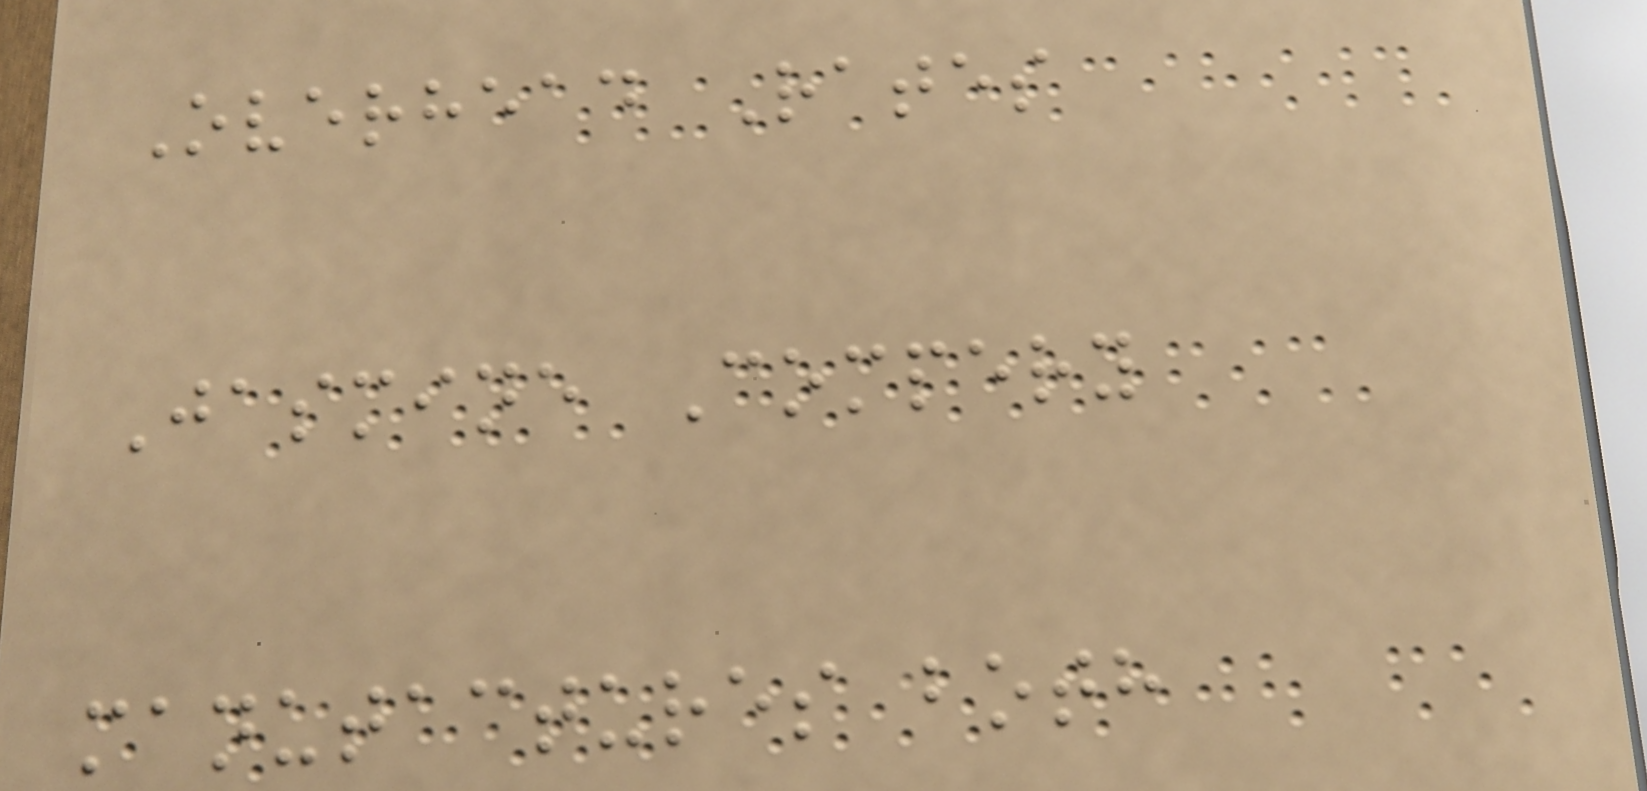Overhead Rates
Jasmine Compery
manutactures both
